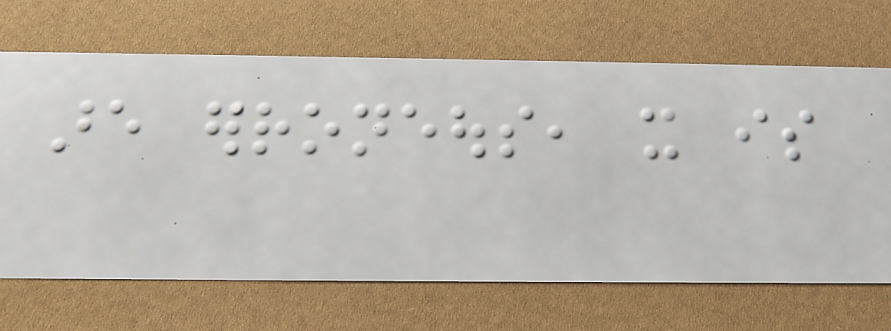are erroneous, it is
